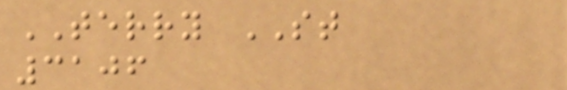TERRY ST
3106
